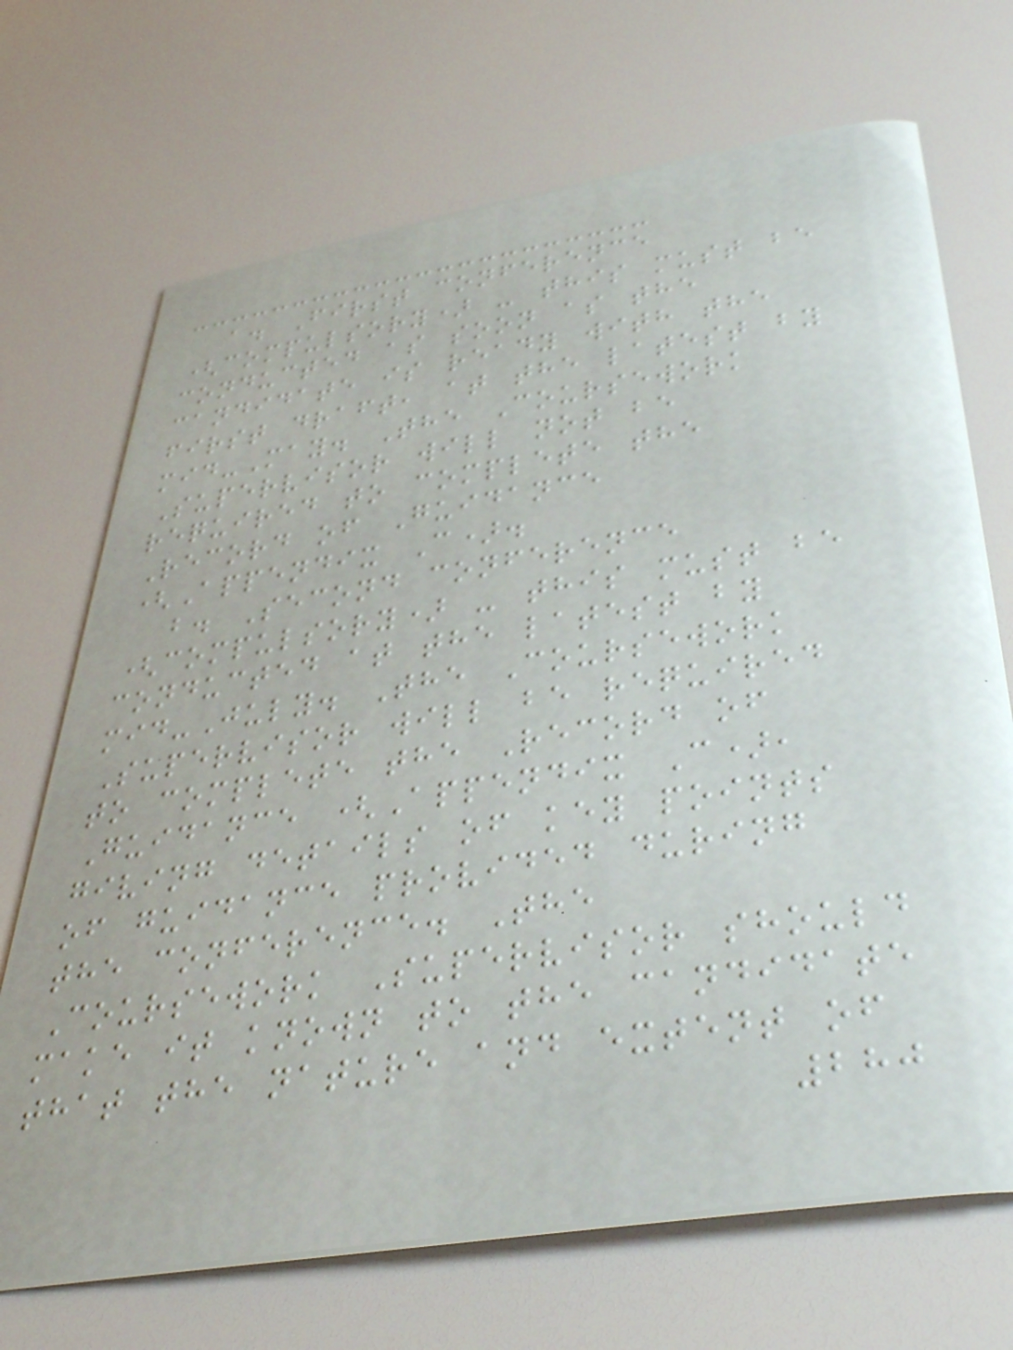a. First conference
(compulsory) - this must be
conducted as soon as the
candidate is ready with the
first draft, at the latest by
mid-May. The Coursework
Supervisor will not be
required to complete the
Record of Guidance
(Appendix C).
b. Second conference
(compulsory) - this must be
conducted at the latest by
mid-July. The Coursework
Supervisor will be required
to complete the Record of
Guidance (Appendix C),
giving details of key points
of guidance provided during
the conference. The
Coursework Supervisor should
make it known to the candidate
that the nature and extent of
280
